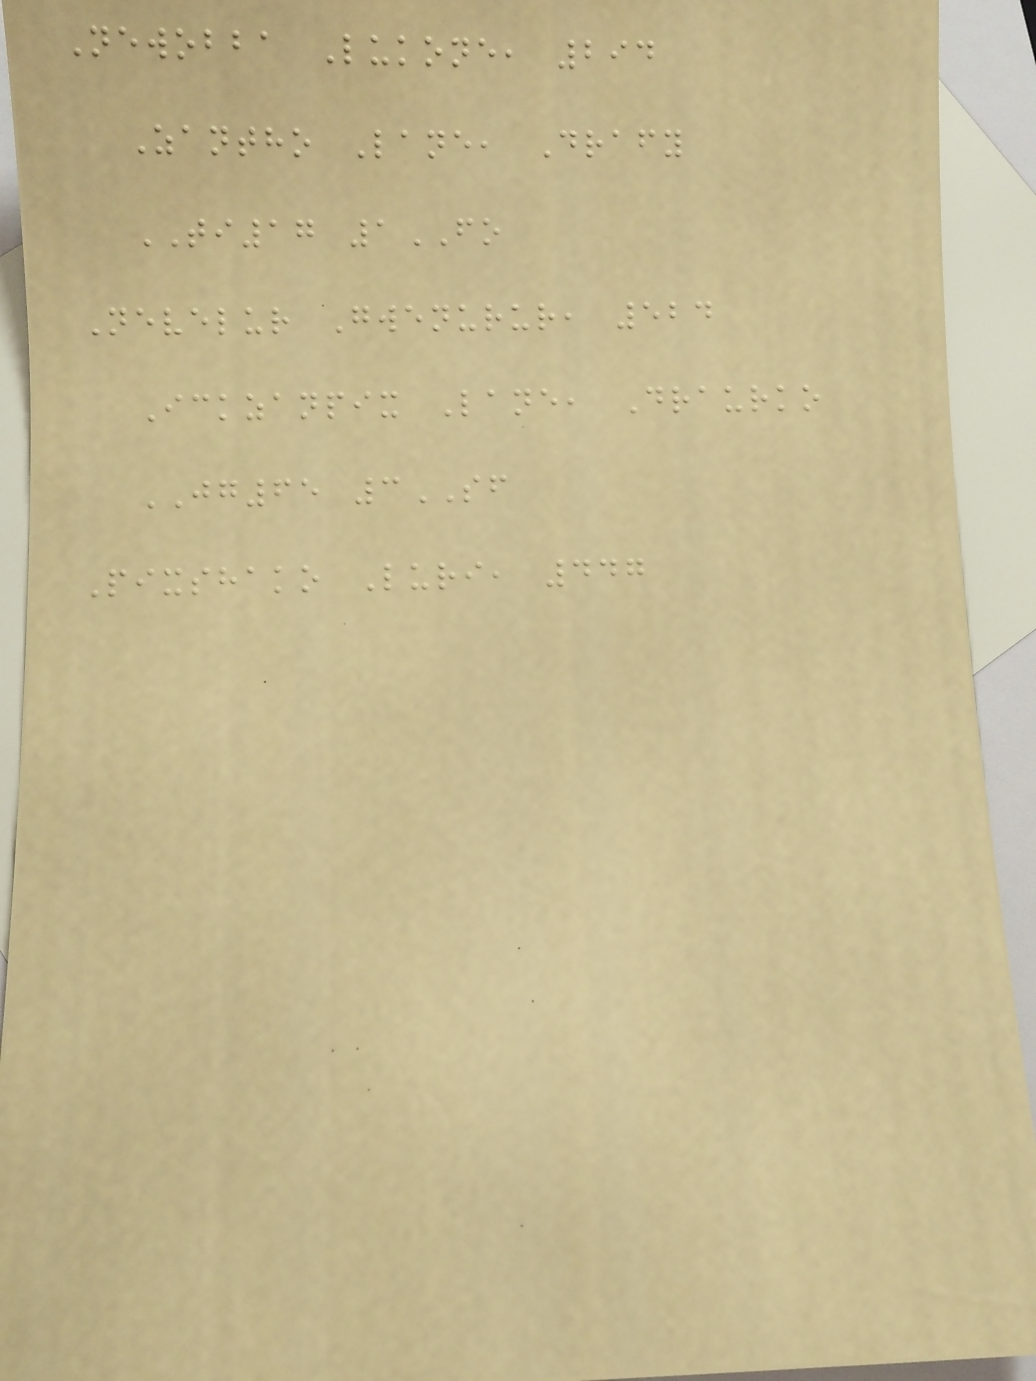Newobba Lukone, 294
Zantho Lane, Drafy
TI17 1FO
Nevelur Gwenurur, 524
Ickzanpix Lane, Draurko
JG65 3SF
Pixshako Luri, 447
